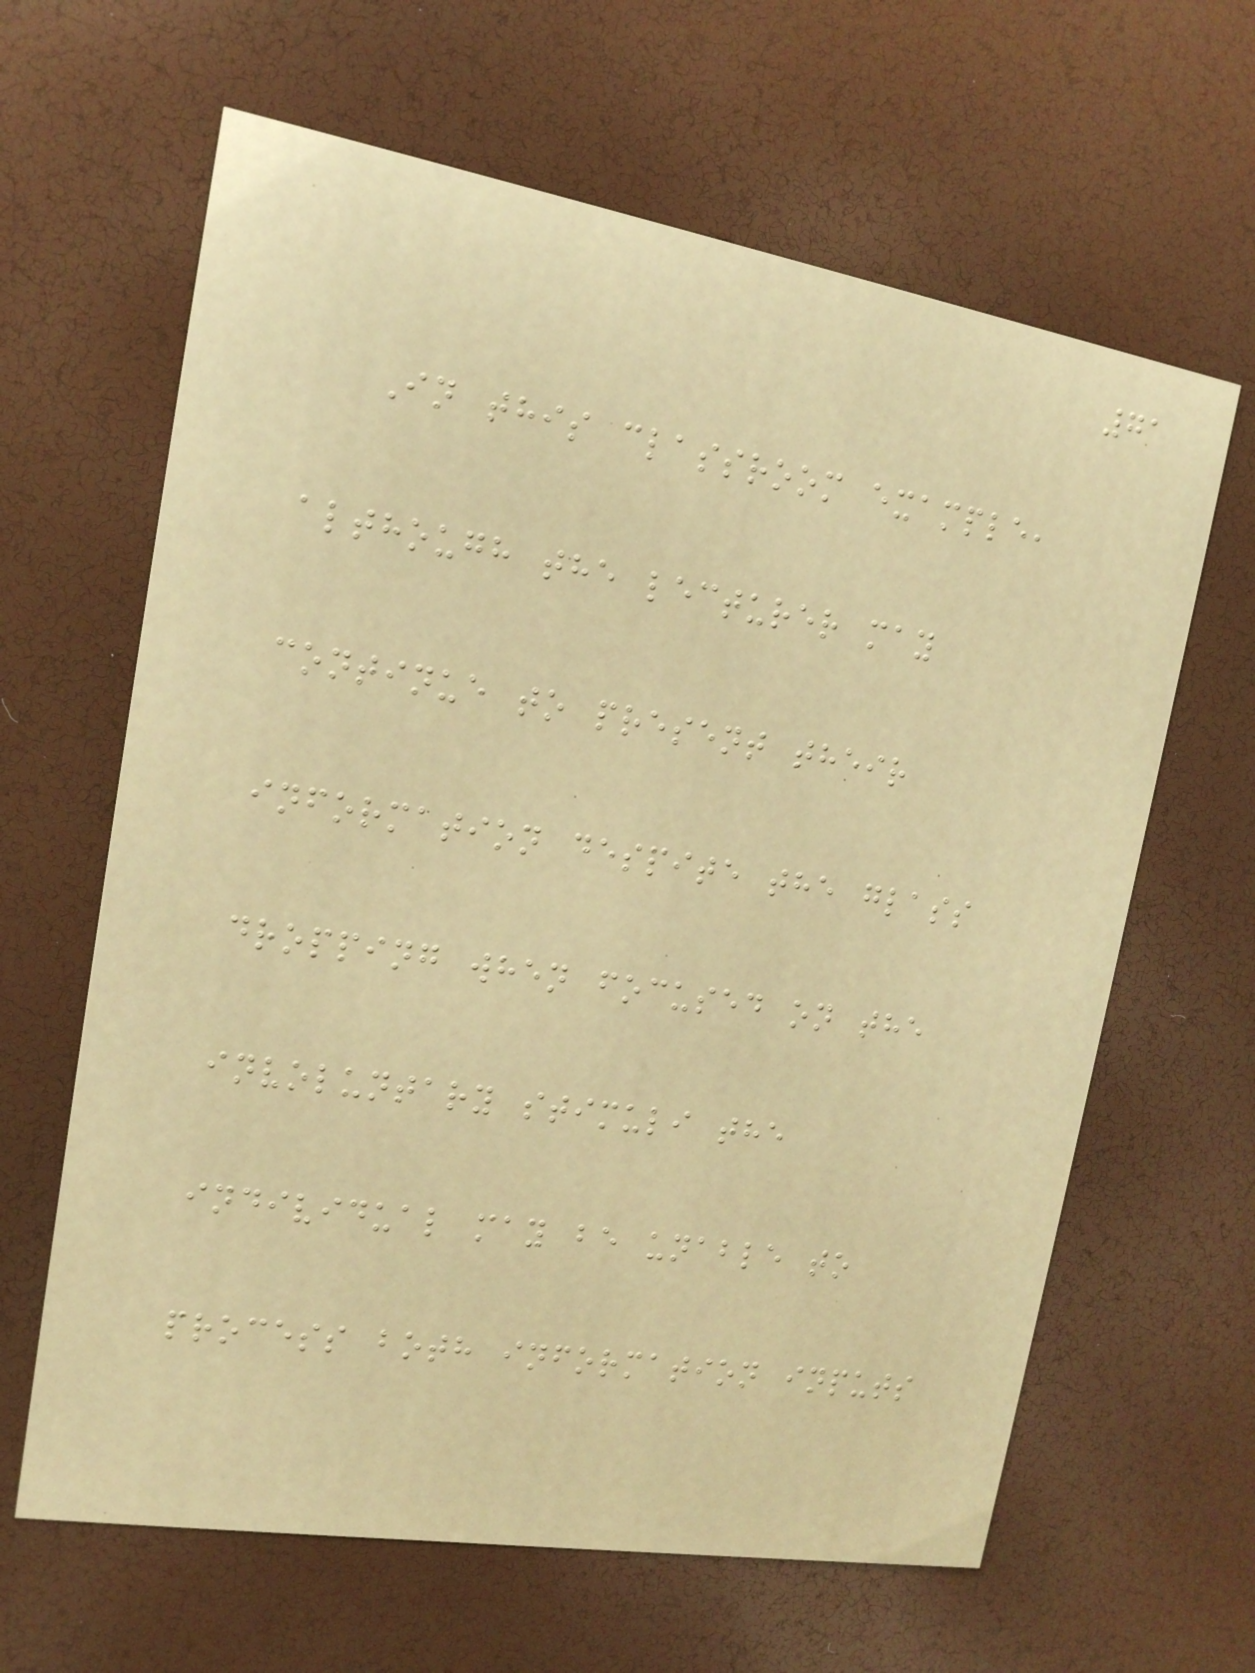71
In this classroom example,
although the lecturer may
continue to present their
information despite the glass
dropping when focused on the
involuntary stimuli the
individual may be unable to
process both information inputs
